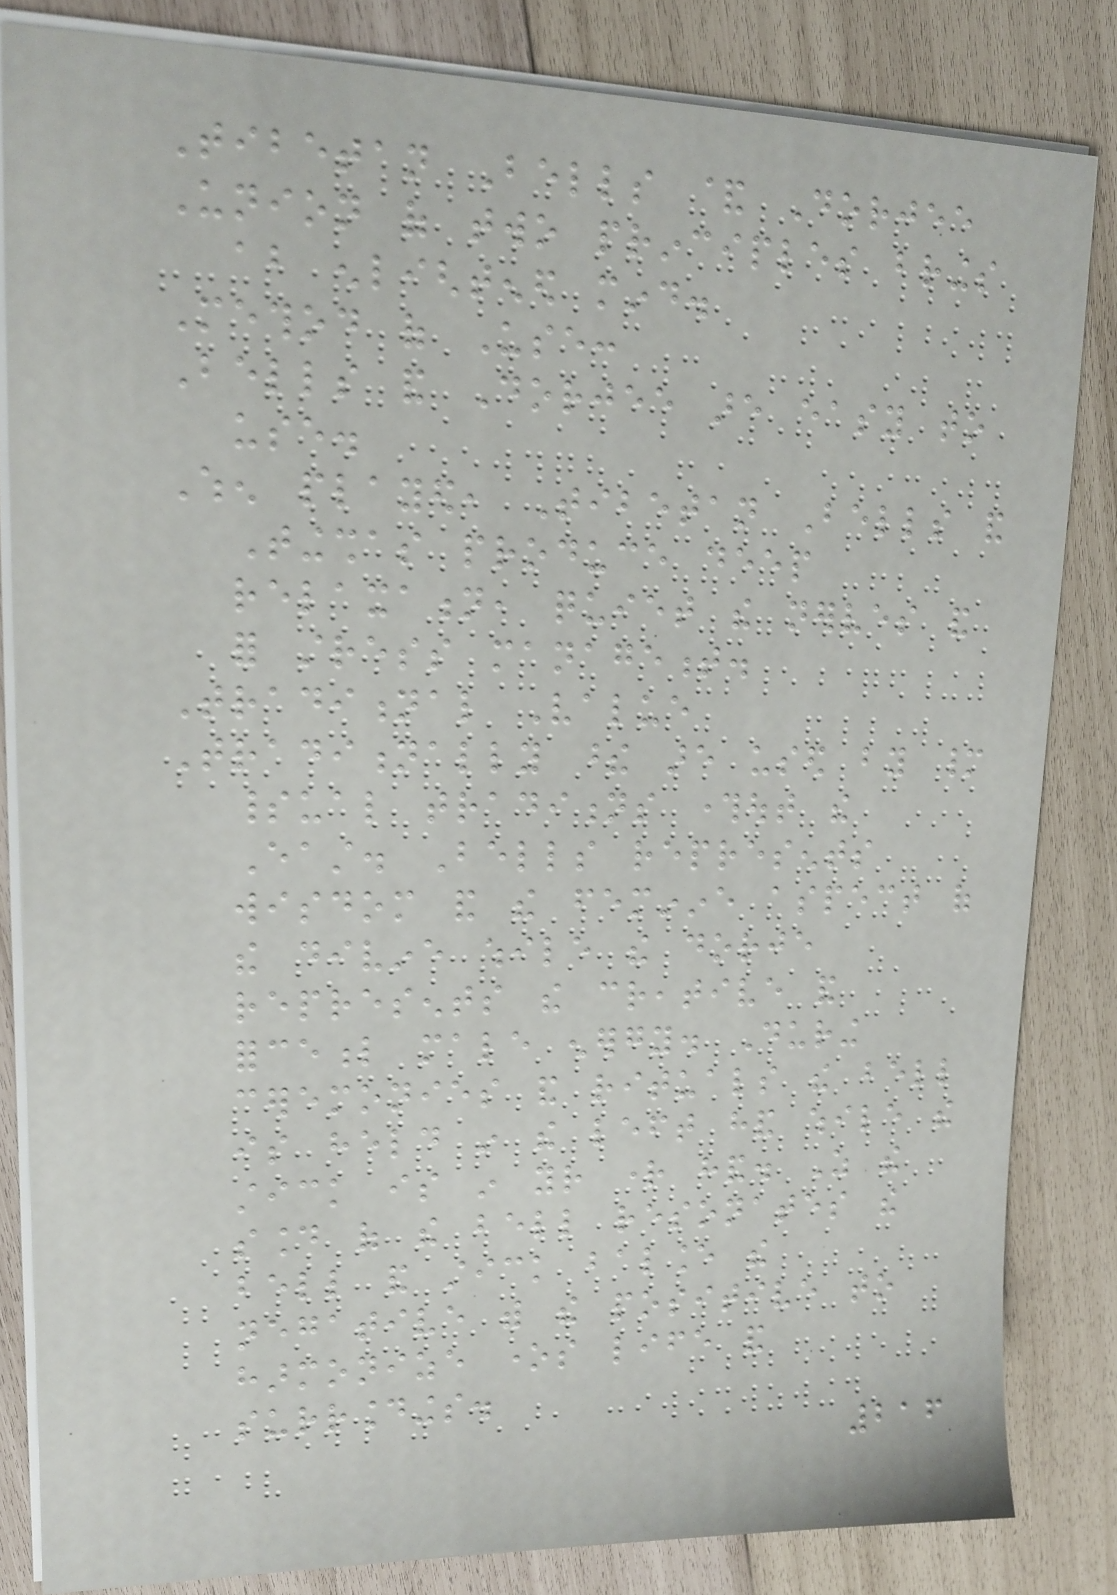Tibetan Bells & Dorjee
Union of two principles brings
about enlightened mind.
Method of Use:
Bells and Dorjee are easy to
use.
When played, Tibetan Bells and
Tingshas produce deep
relaxation, quiet the nerves and
for stress management.
Traditional Value
Traditionally these are used by many
spiritual traditions throughout the
East. Bells represents
wisdom and the feminine aspect of
the divine while the dorje
represents the creative and
forceful male energy. During
ceremonies and rituals the bell
is held in the left hand while the
stick is in your right hand. As the
sound of the bell resonates the
bell and stick balance the
negative with the positive to
harmonize ones life and
surroundings.
216
